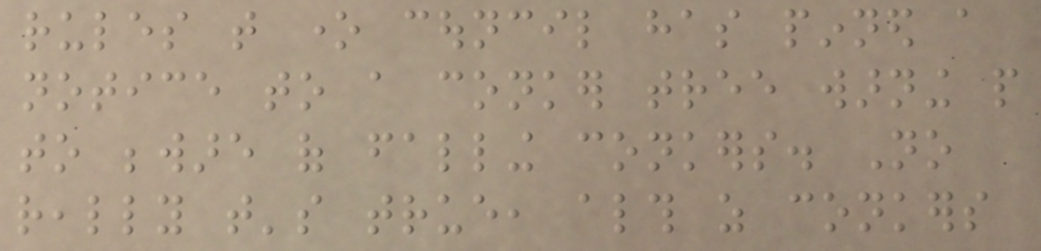rules that one council has pinned a
notice to a conker tree warning people
to beware of falling conkers. No
really that's true, although as conkers
